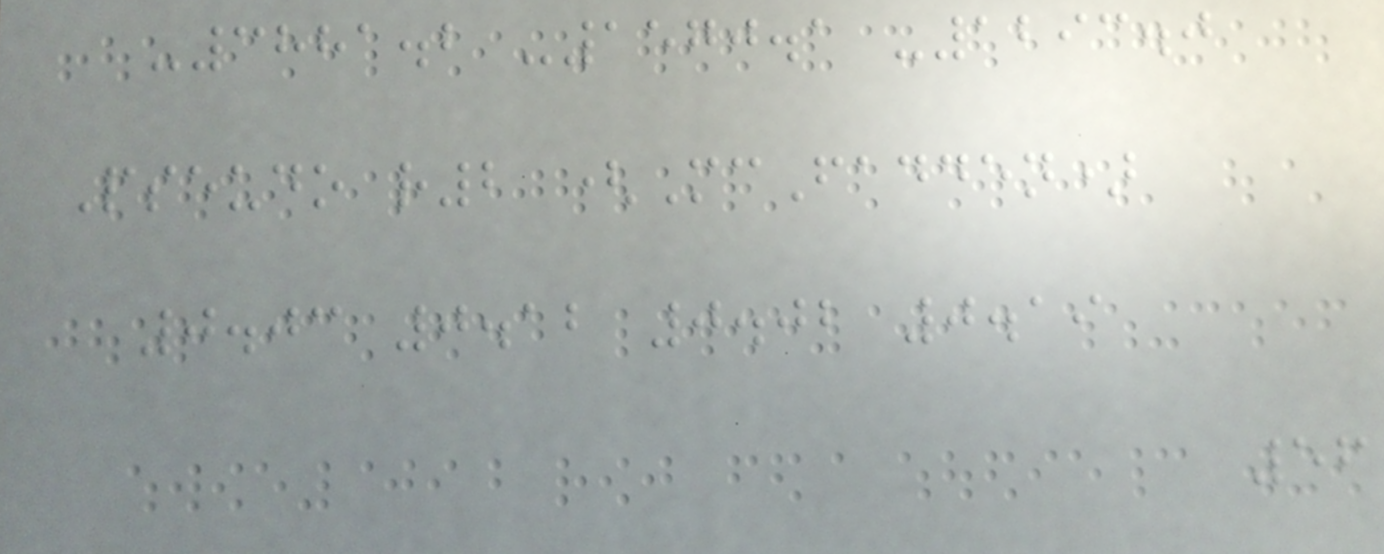-3881.2 -1570.1 -1293.0
Pseudo r2 (McFadden)
0.03 0.12 0.02 0.19
56
